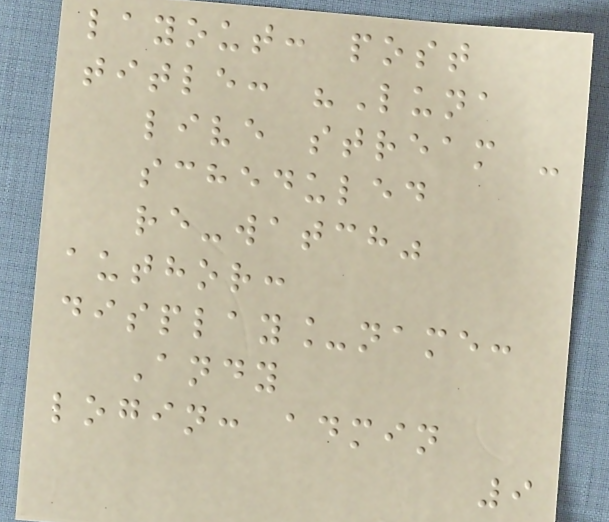layout: post
title: "Luna
live stream -
scheduled
re-watch"
author:
display_name:
Andy
login: admin
9
